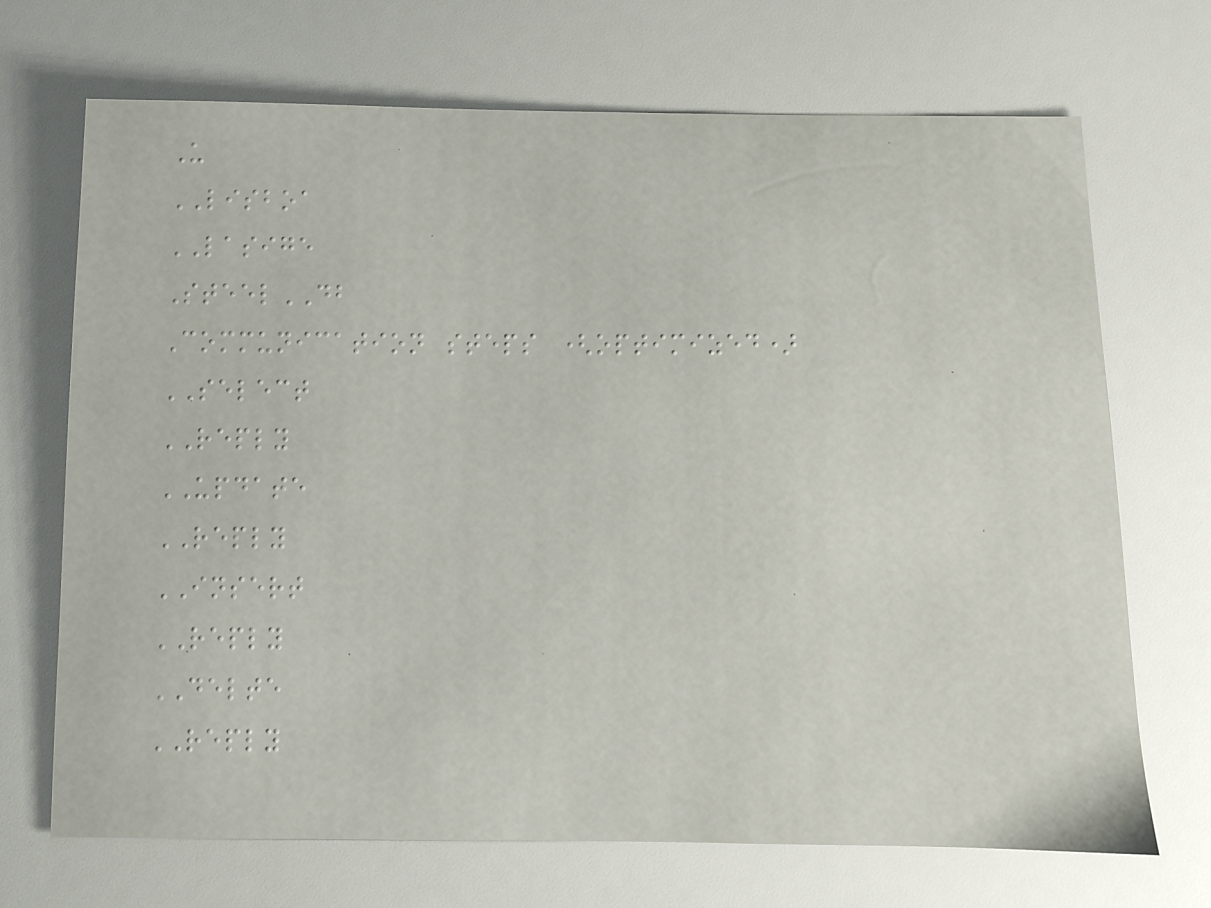U
LISBOA
LASIGE
SteelDB
Communication steps (optimized)
SELECT
REPLY
UPDATE
REPLY
INSERT
REPLY
DELTE
REPLY
